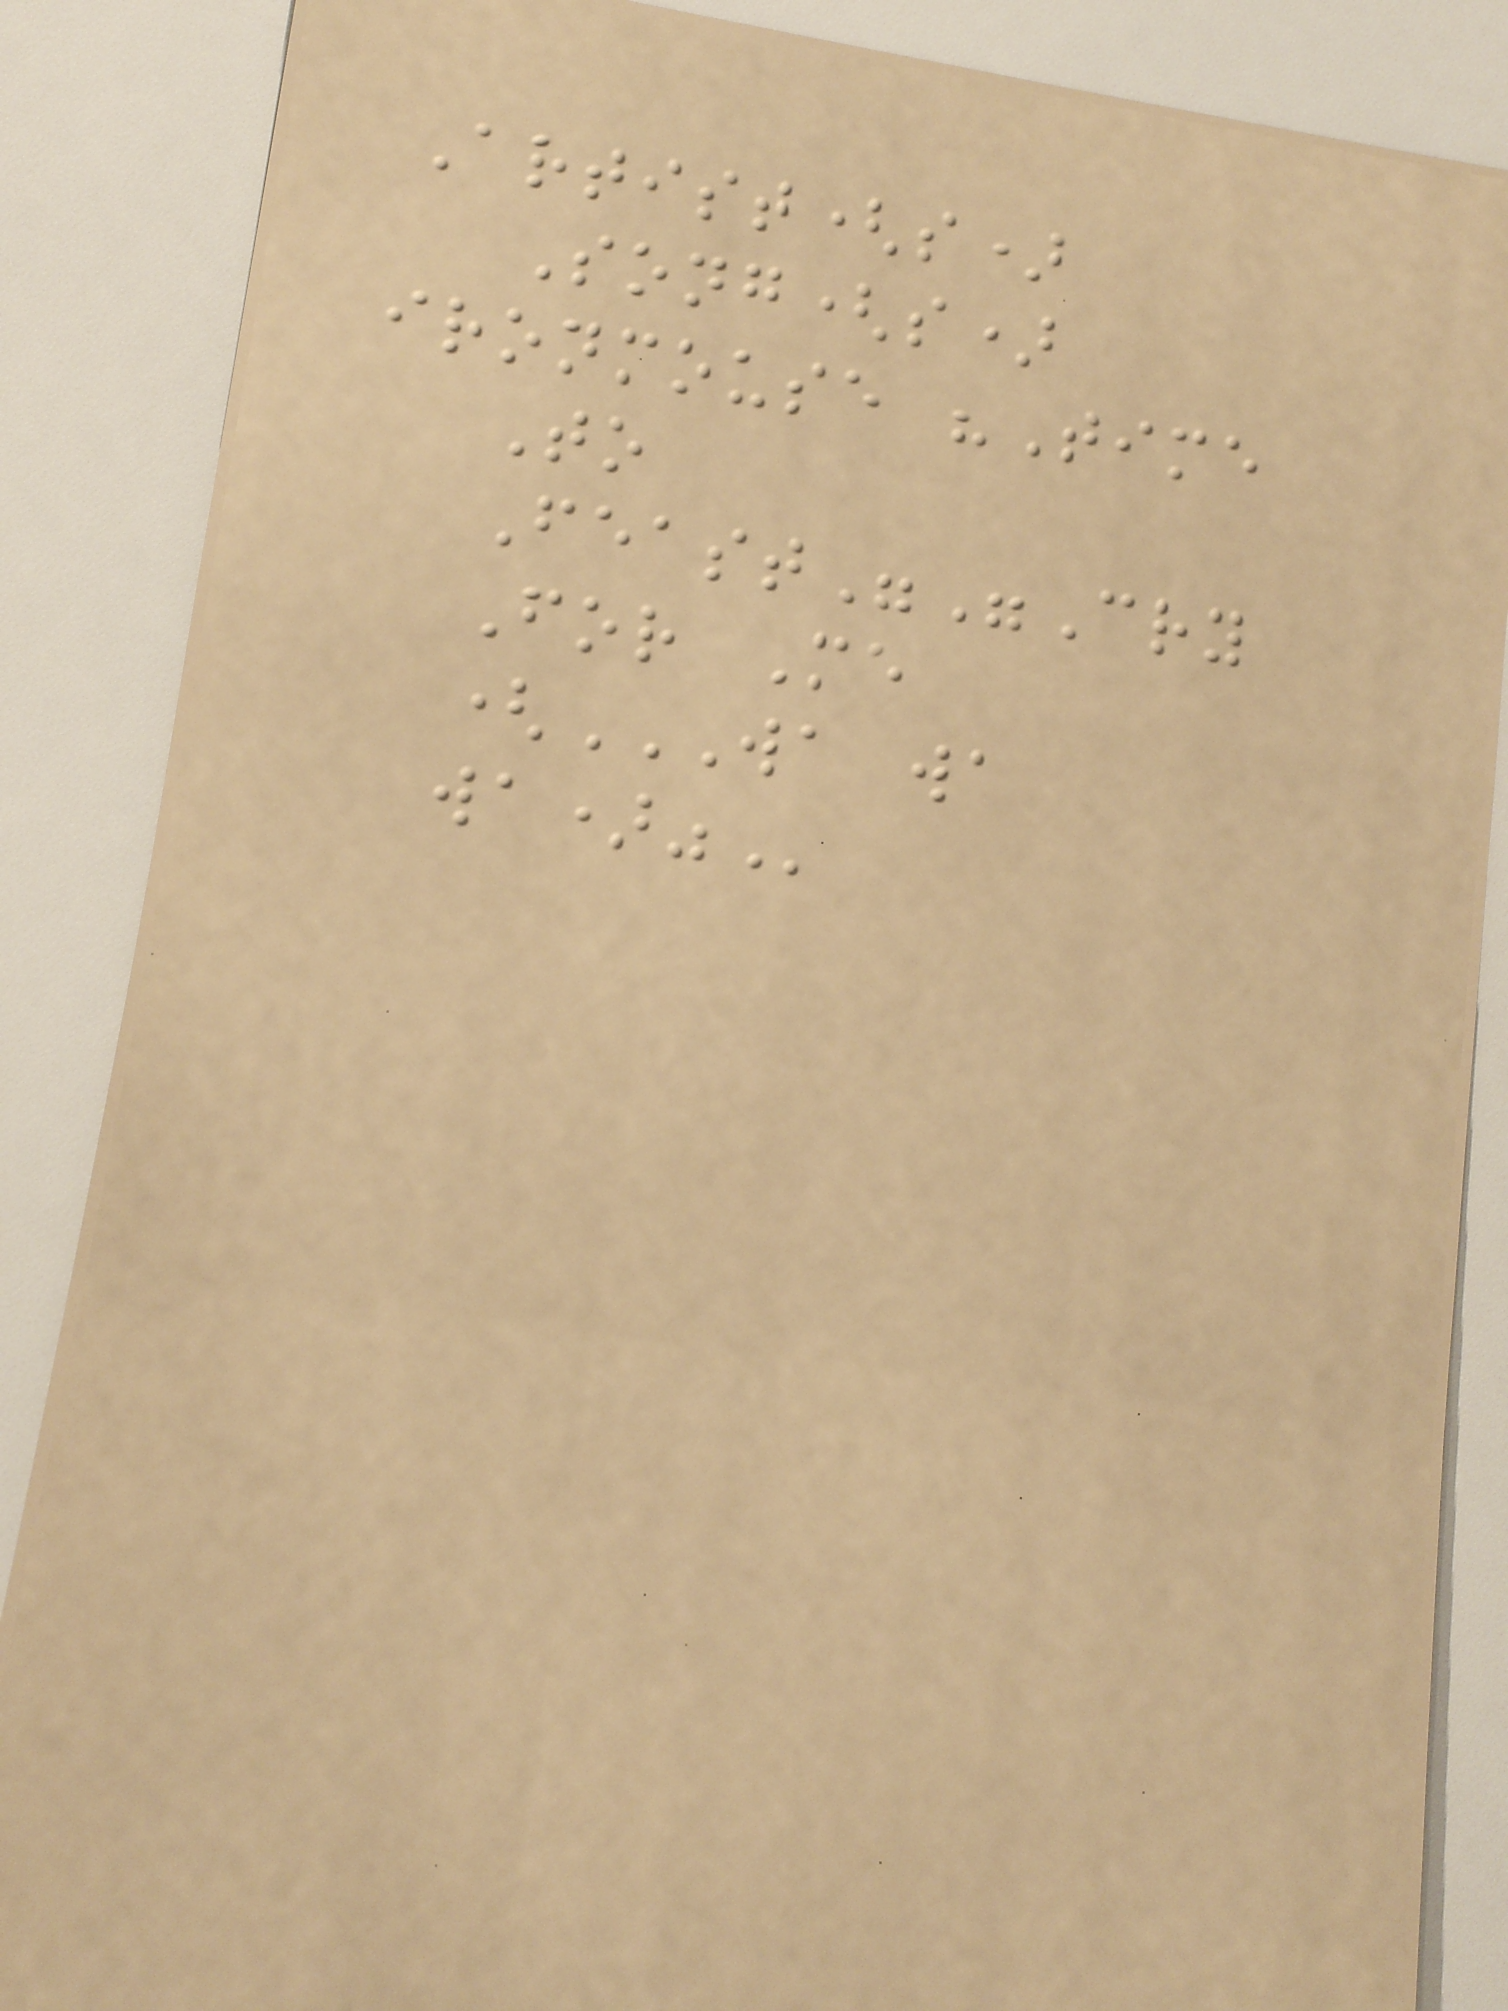Artist(s)
Song(s)
ironmouse "Time
To
Feast""Cry
For Me
(WA WA
WA)"
